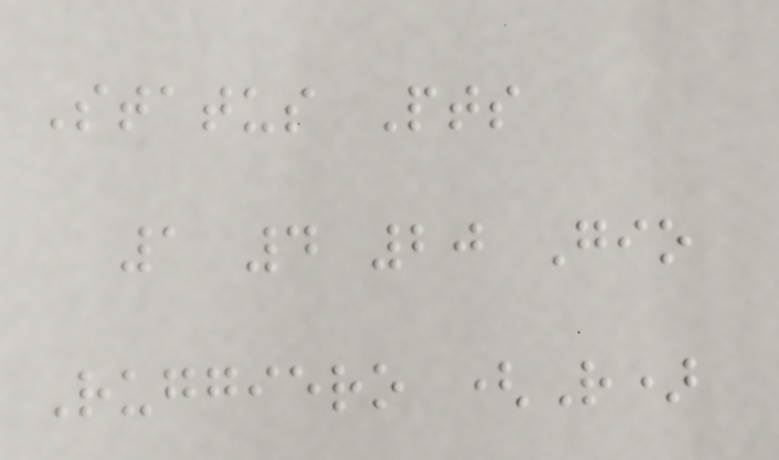Status Pts
1 4 20 Gio
Ruggiero (R)
